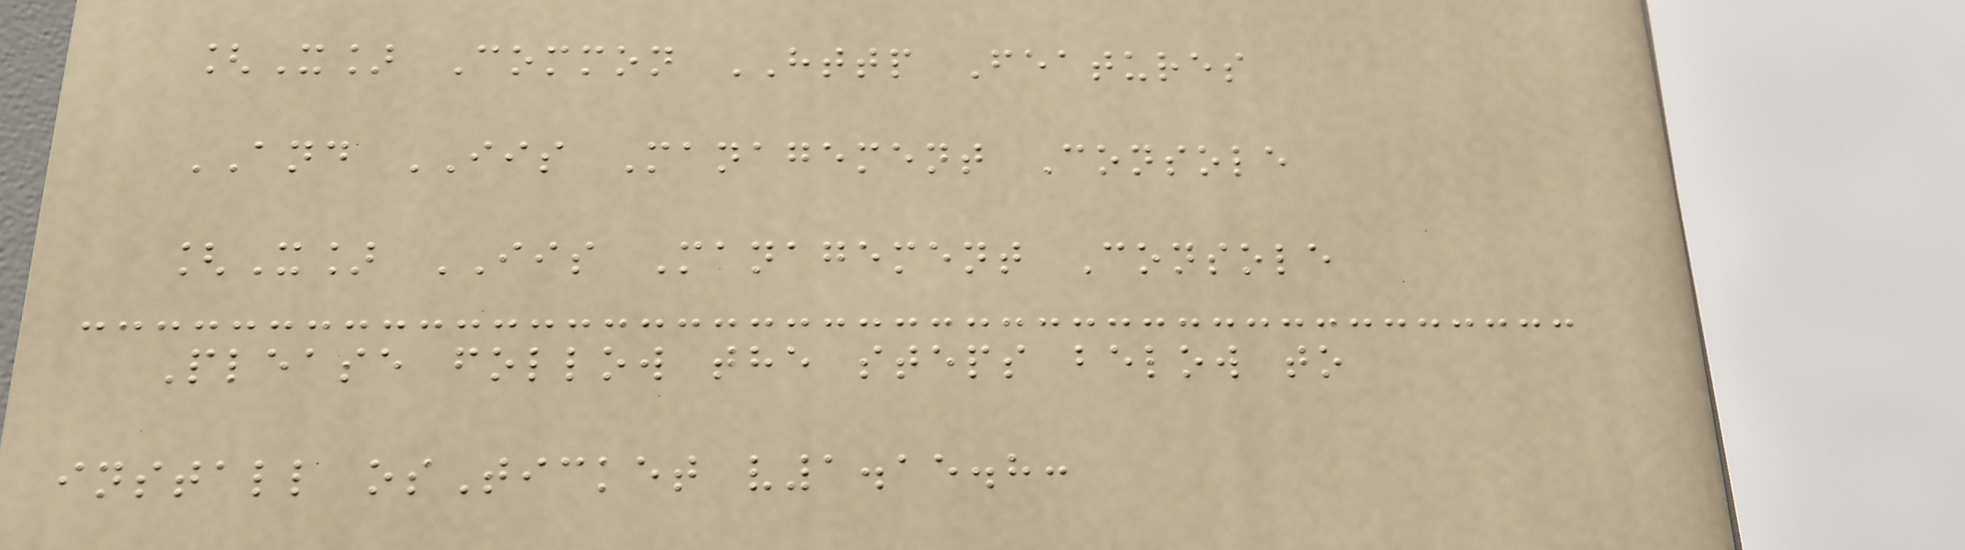[X] Common HTTP Features
AND IIS Management Console
[X] IIS Management Console
Please follow the steps below to
install osTicket v1.15.8:
